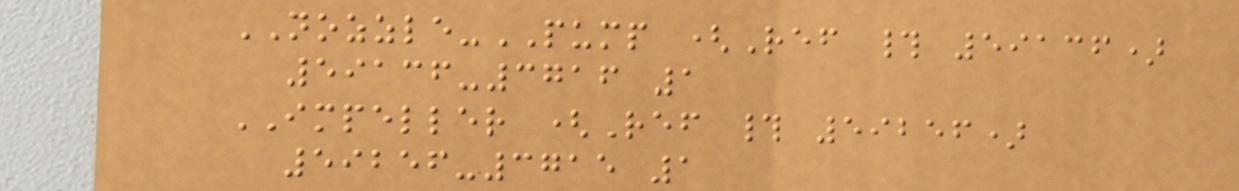NOZZLE-PUMP (Ref # 59136)
59136-3716 1
IMPELLER (Ref # 59256)
59256-3715 1
